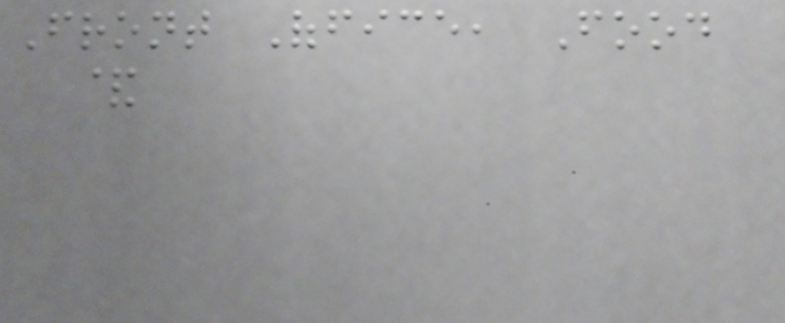Front Office, Food
&
